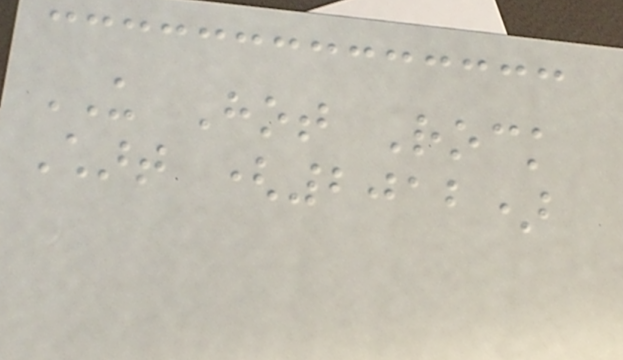US Hot Rock
Chart (2012)
